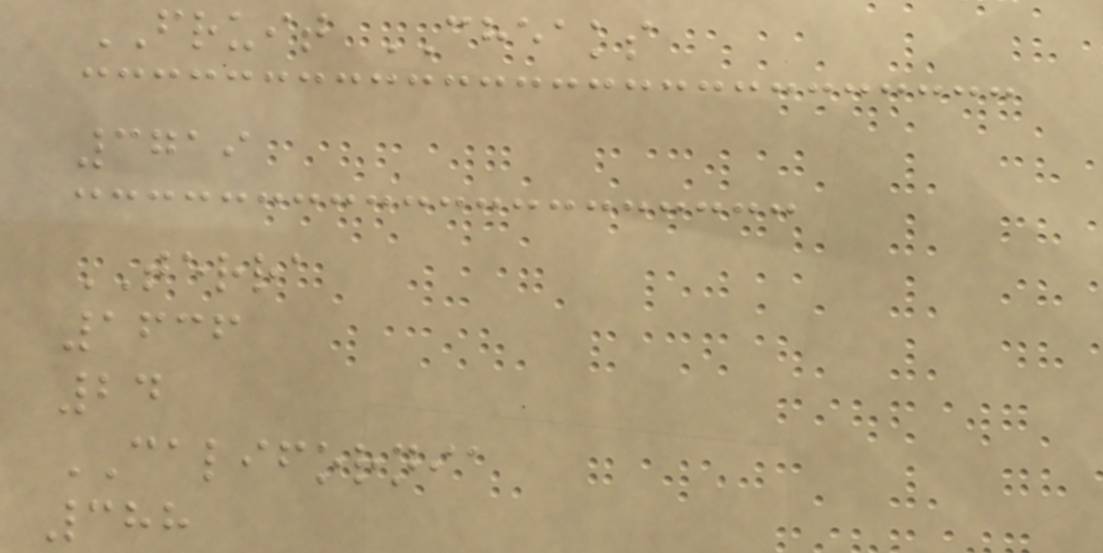FRUIT CHEAKS
3719
TERRA
1636
24
CALIFORNIA
388
